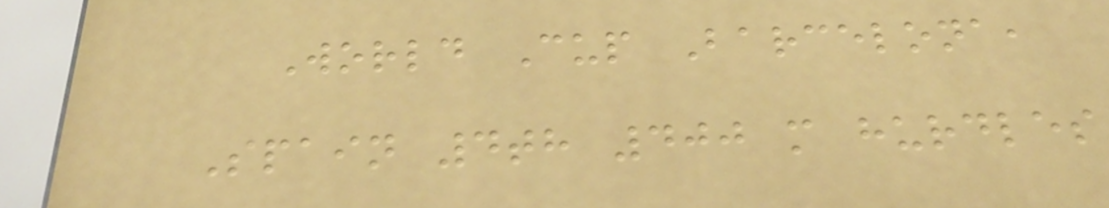World Cup Barcelona,
Spain 4th 400 m hurdles
